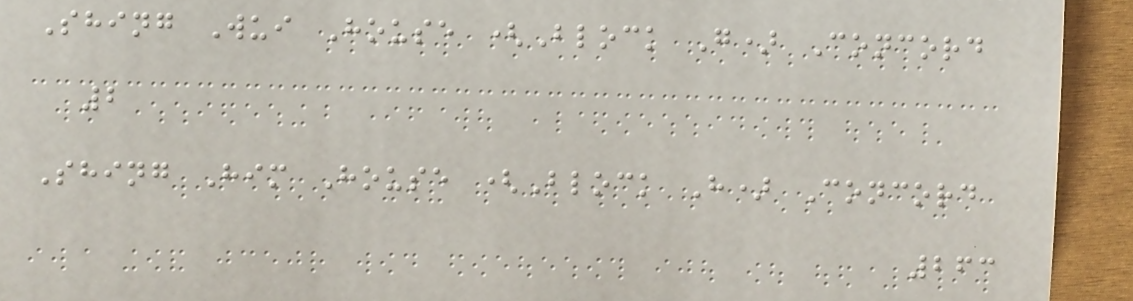Shing Wui House (Block G) Concord
2
Shing Him House (Block H) Concord
263
